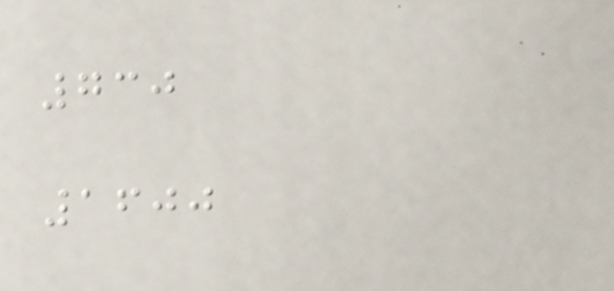730
1600
